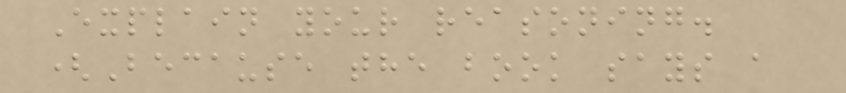Explain your reasoning.
(Because the book says a
